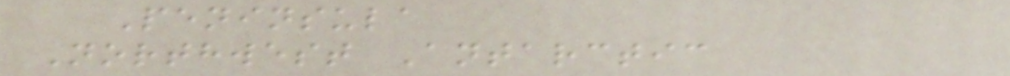Peninsula
Northwest Antarctic
